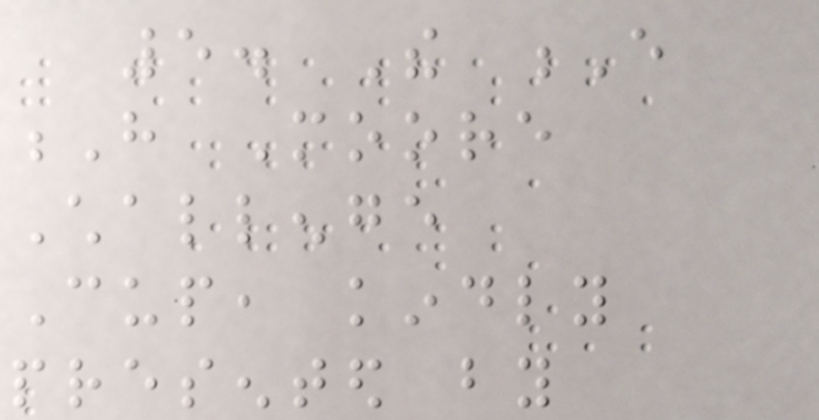5. The E
H Moore
Challenge
Cup, kindly
presented by
